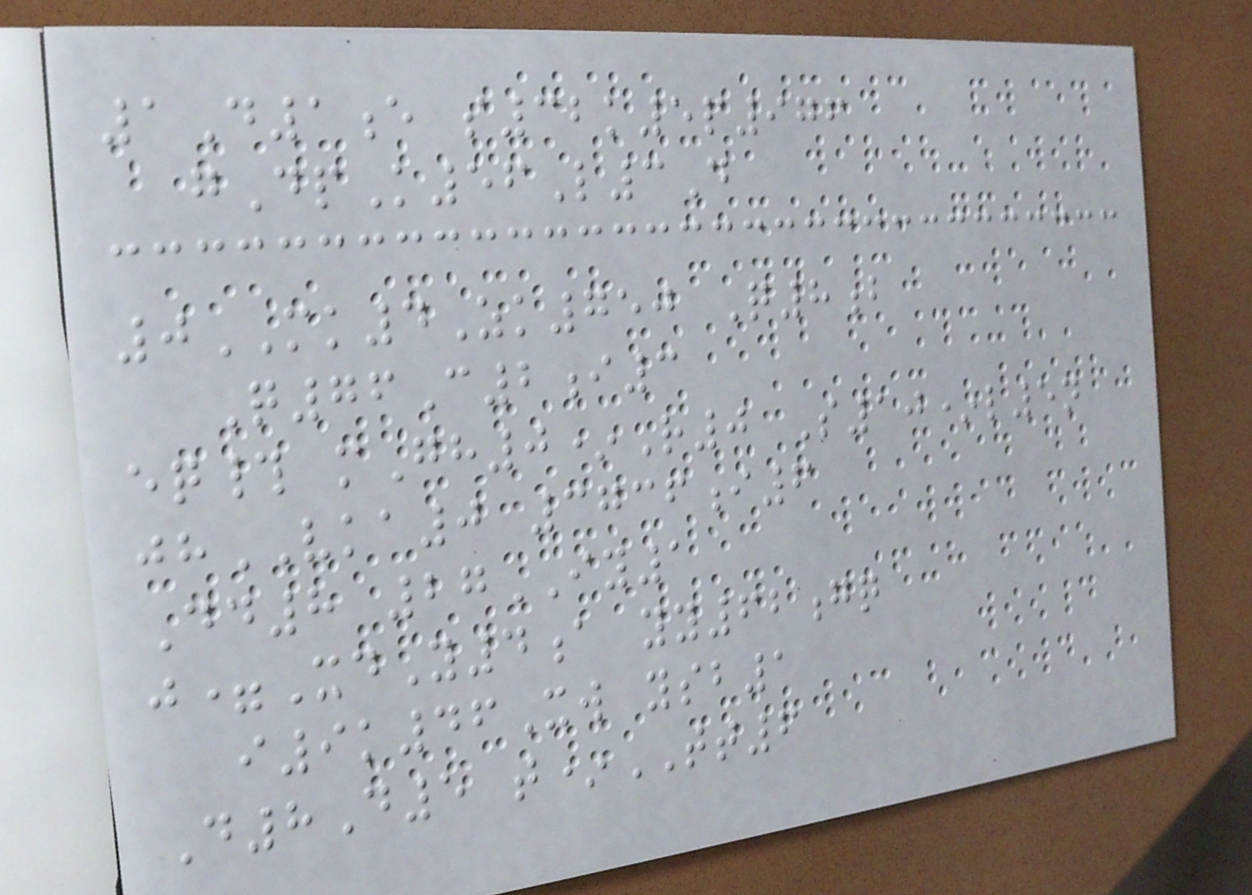1D1e s32k5p976
gDpK56L3D
0MK4Zk750 Q8b
Q76C2i3
eq# mGh0*R0 S10*l5n
jhVKA0 3736i6
Dd8 27IY1
j=XdY4a yy62gq
i9k46Xw ysb1
D8D5 t*TT6
